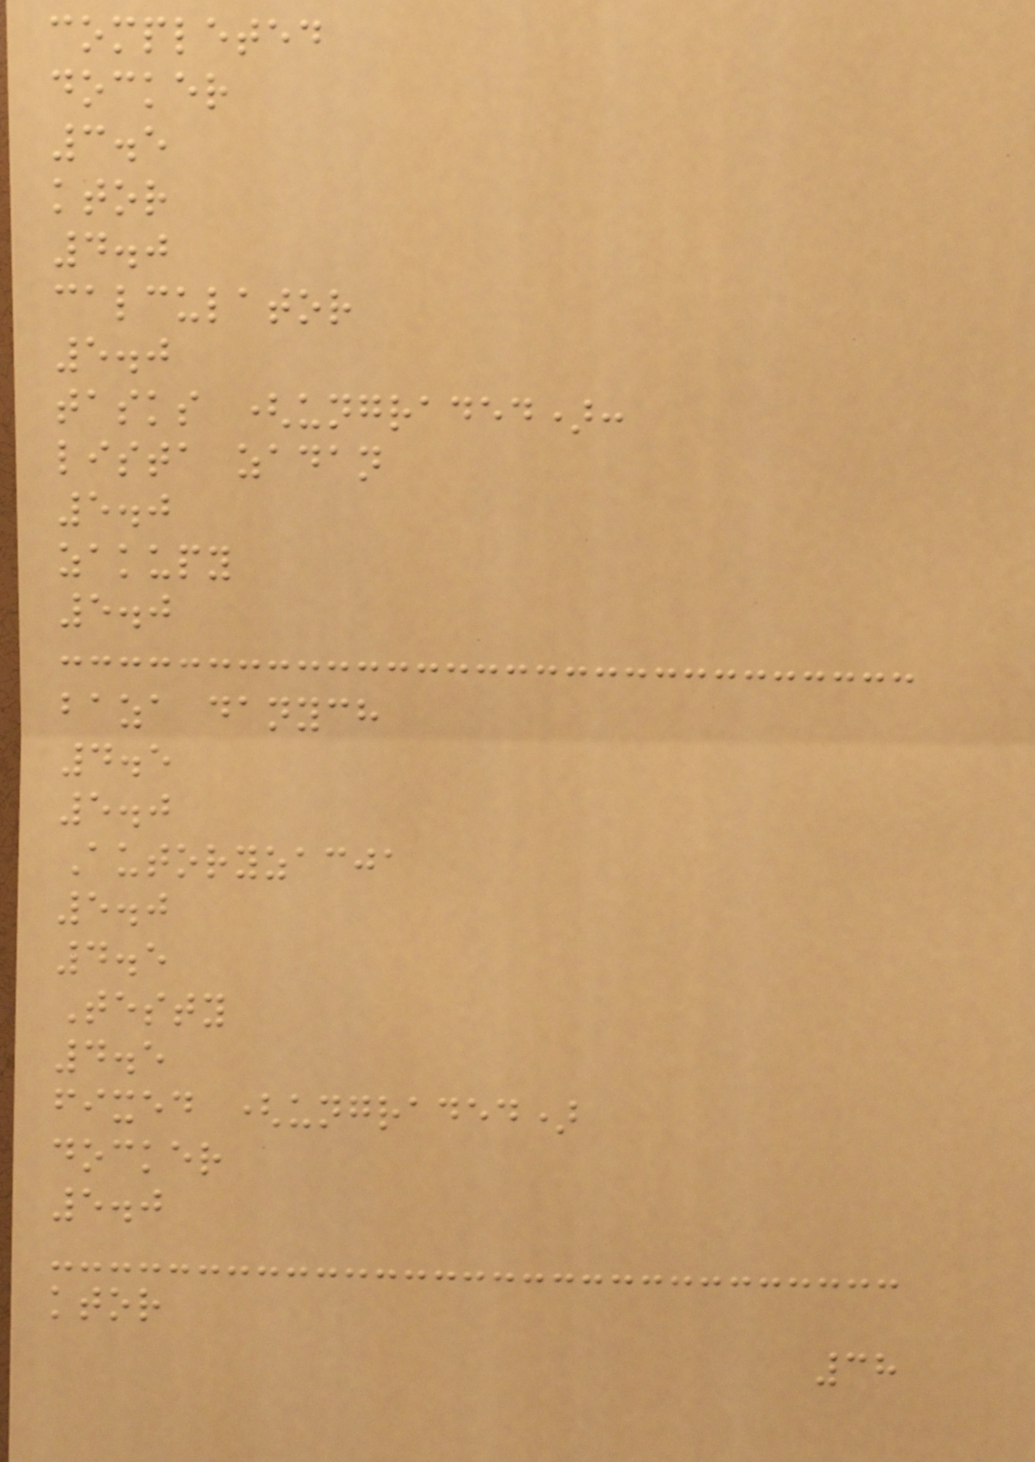completed
docker
3.5
ktor
4.0
calculator
5.0
tasks (ungraded):
lista zadan
5.0
zakupy
5.0
baza danych
4.5
5.0
Autoryzacja
5.0
4.5
Testy
4.5
fixed (ungraded)
docker
5.0
ktor
38
